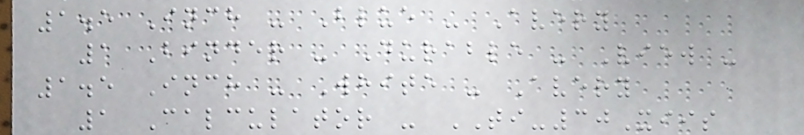1.5 Inch - Blue - Avery
1 Binder - Durable - View -
1.5 Inch - White - Avery
1 Calculator - TI-30Xiis
